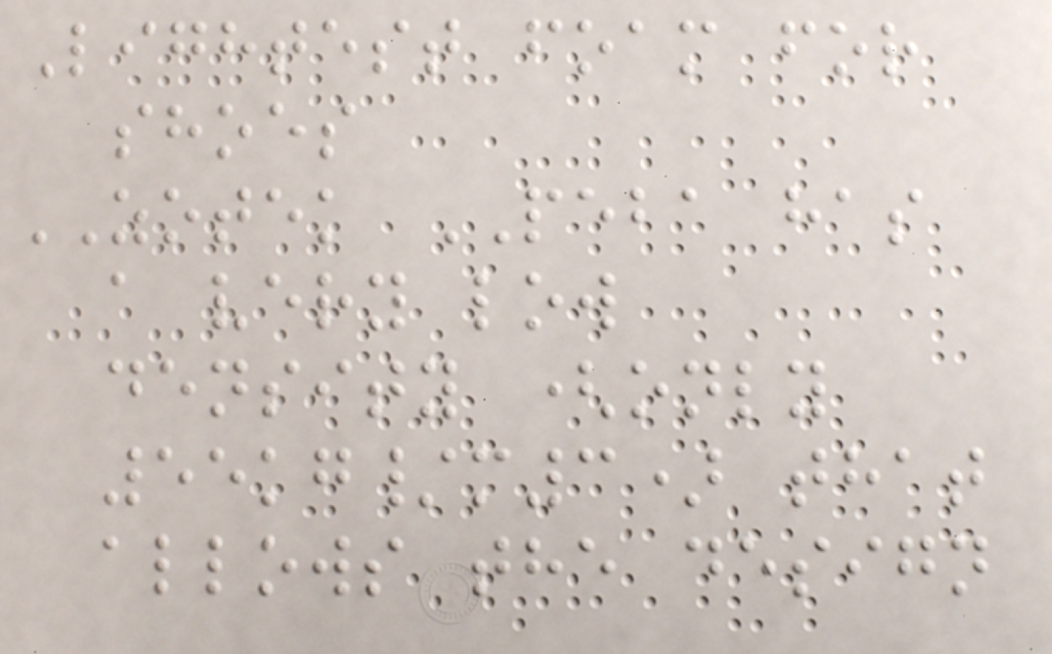Lightest foam for
shoes
ZOTEK PEBA has
a very low
density (only
55kg/m3) that
allows the design
